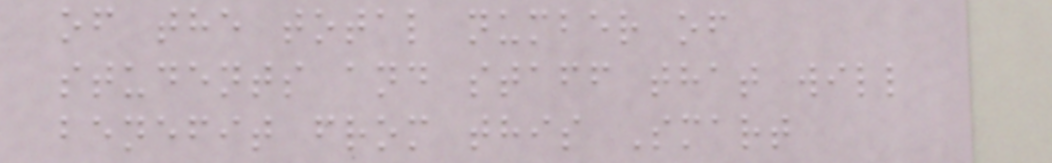of the total number of
students and staff that will
benefit from this Smart
